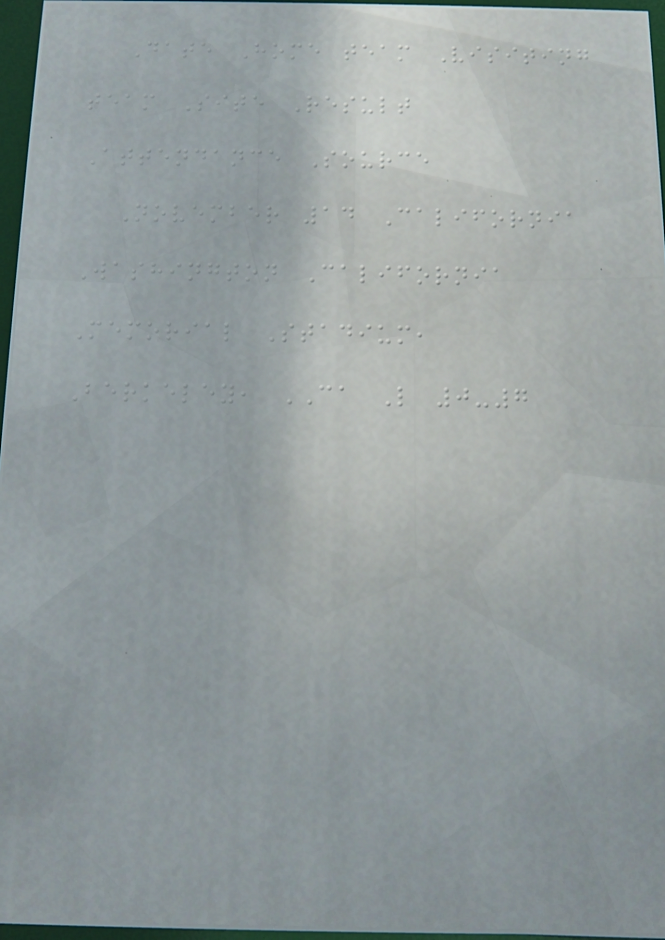Date Home team Visiting
team Site Result
Attendance Source
November 14 California
Washington California
Memorial Stadium,
Berkeley, CA L 0-7
